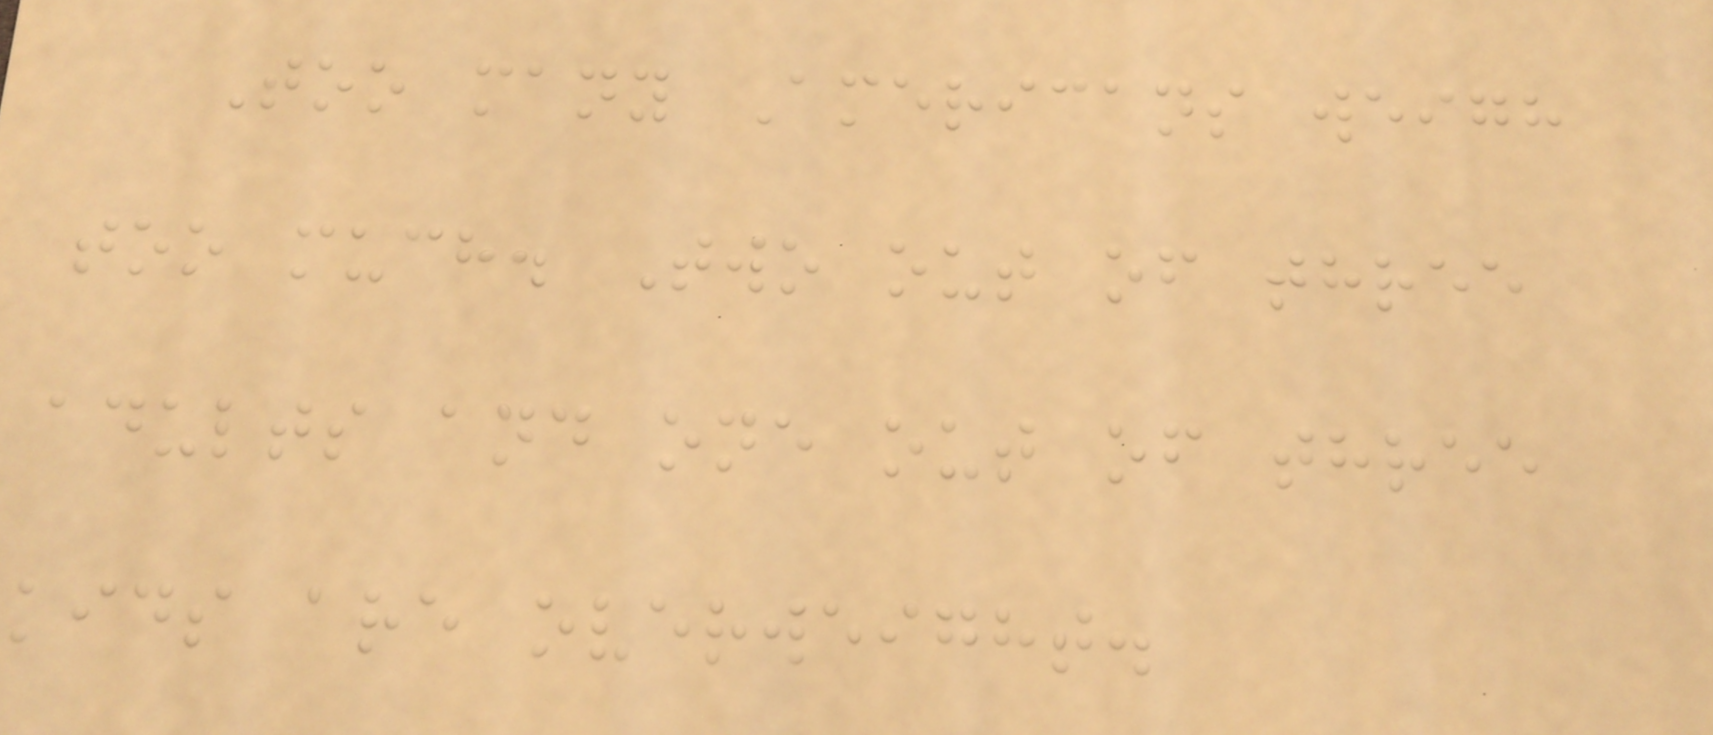Too many Americans weigh
too much. Two out of three
adults and one out of three
kids are overweight.
